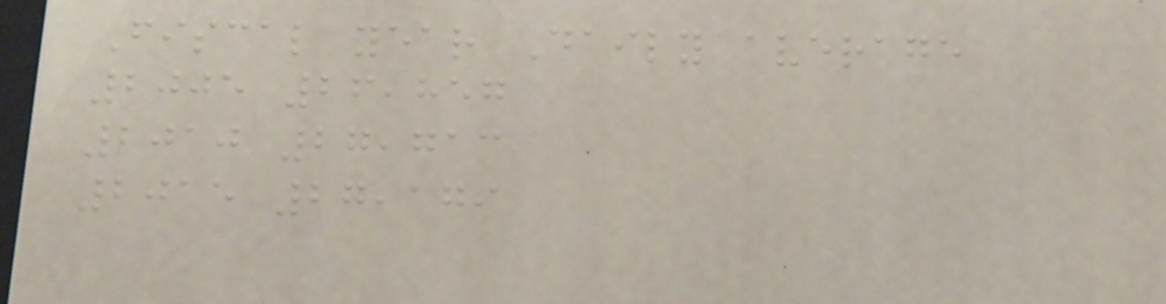Fiscal year Daily average
2005 26,857
2010 27,713
2015 27,179
